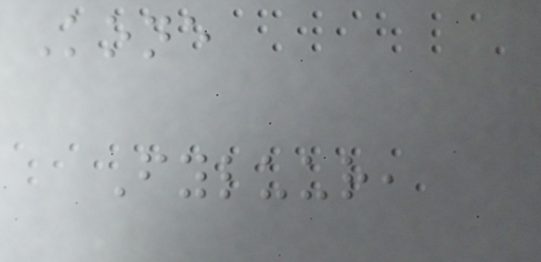Kone
Fyluur,
